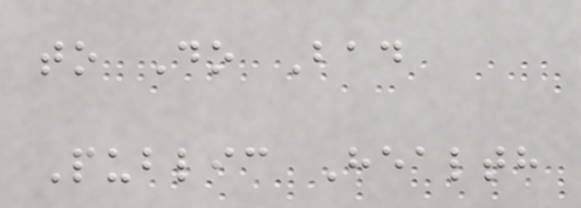to Do Bad
Public Health
